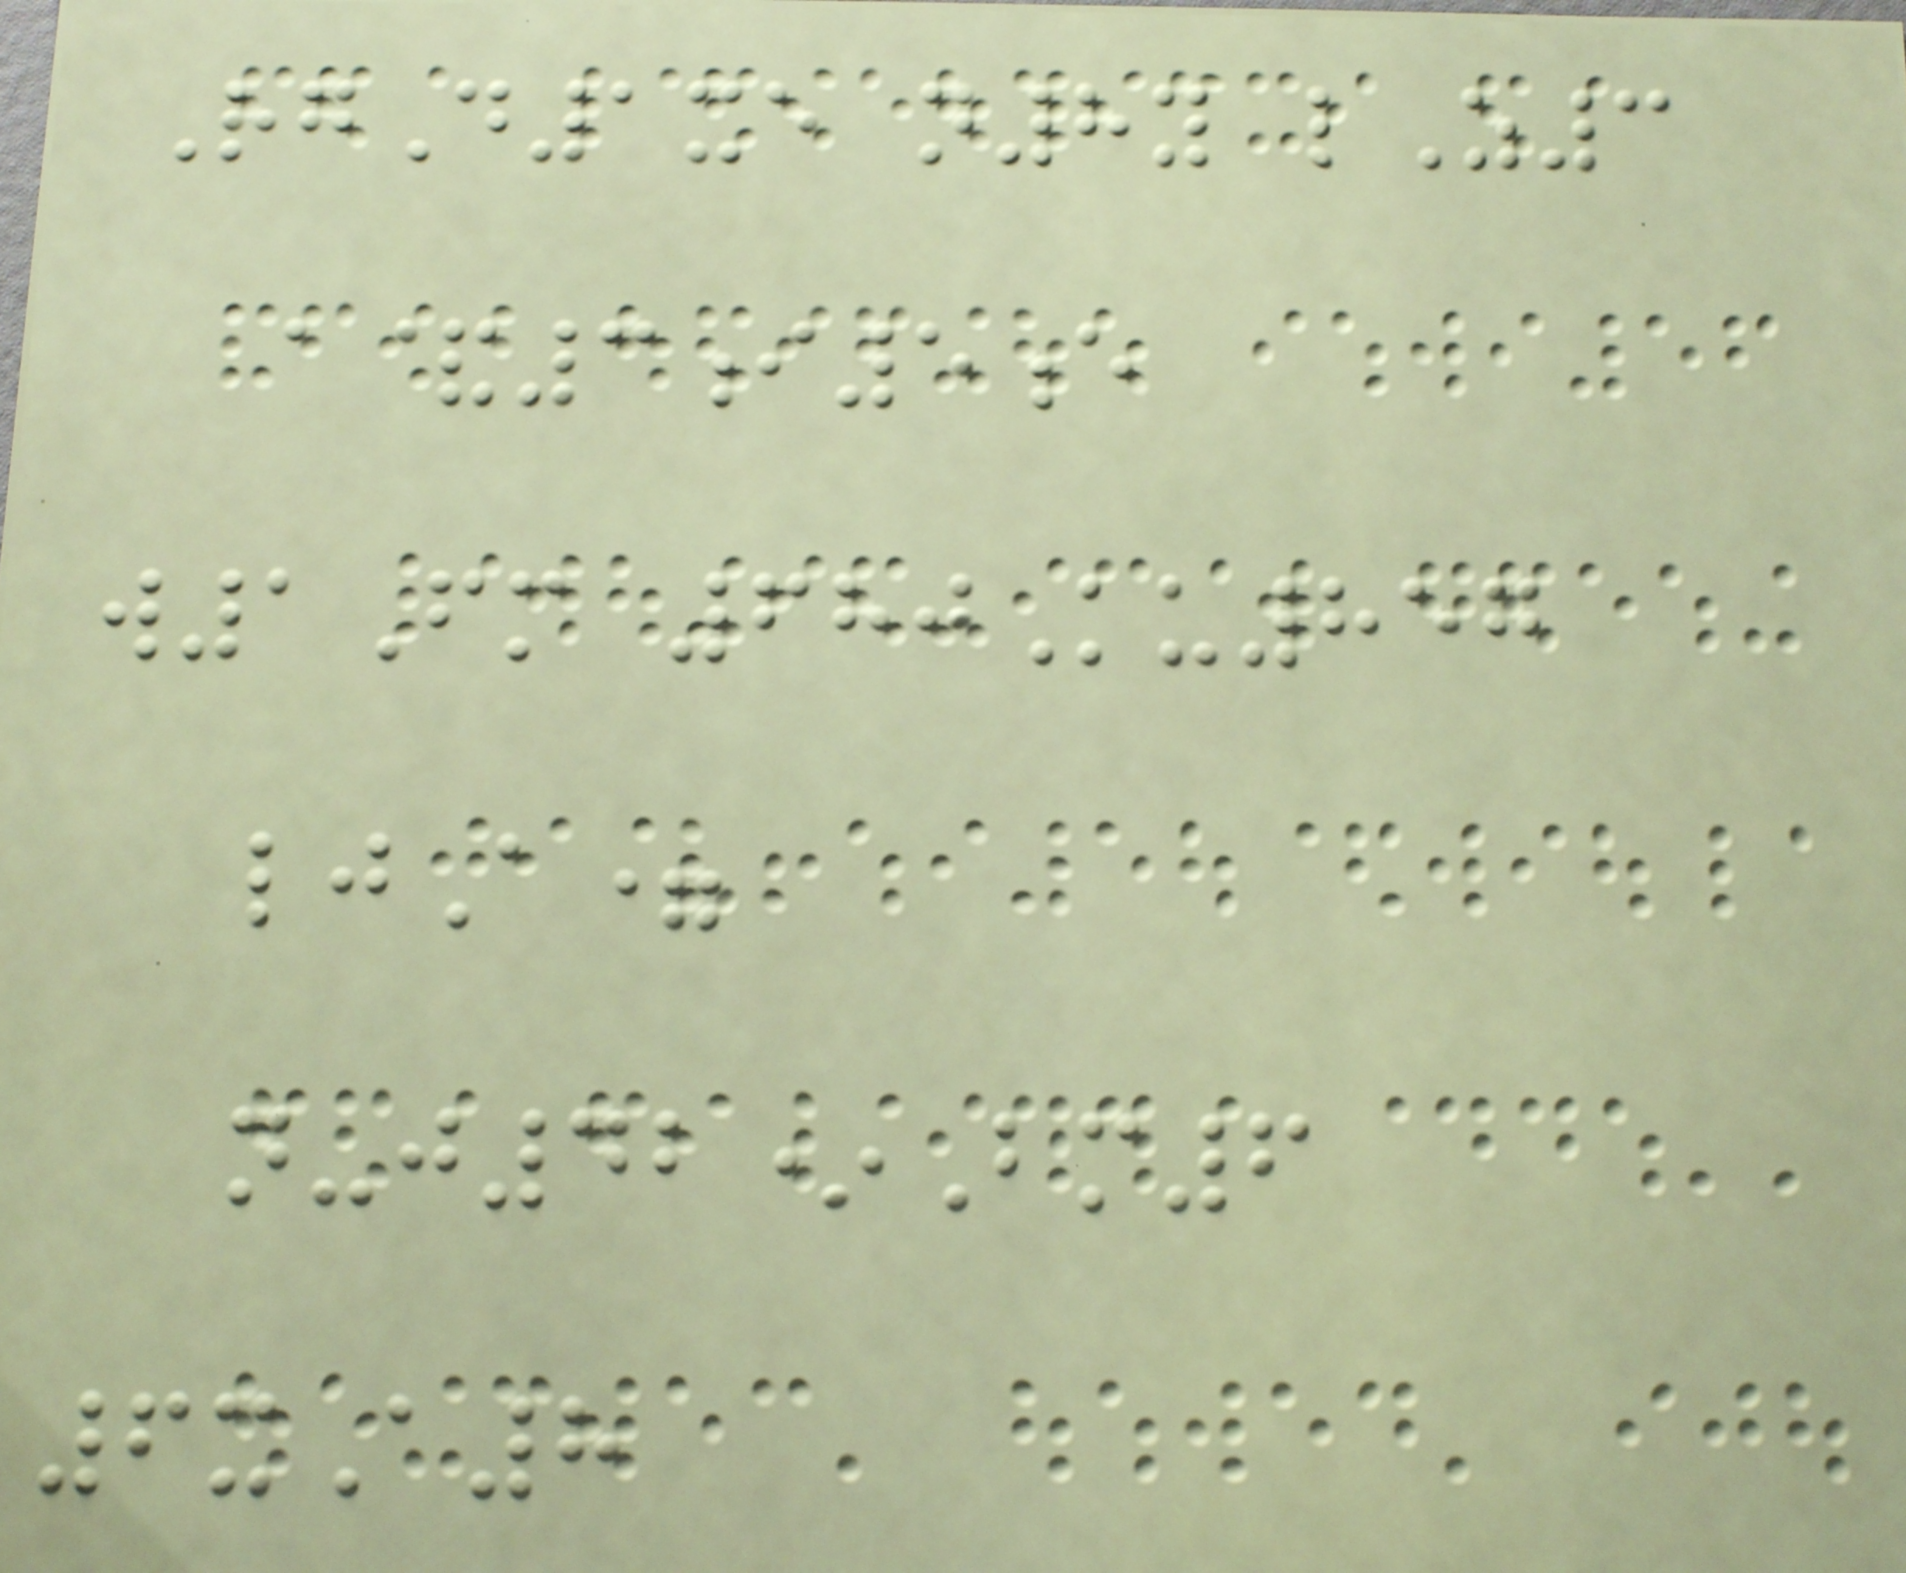RgD1xe n8y lZ3
a&3i5e
w1Fm 680Ku857
ljA=
n-j42*Bm6
6xA8
